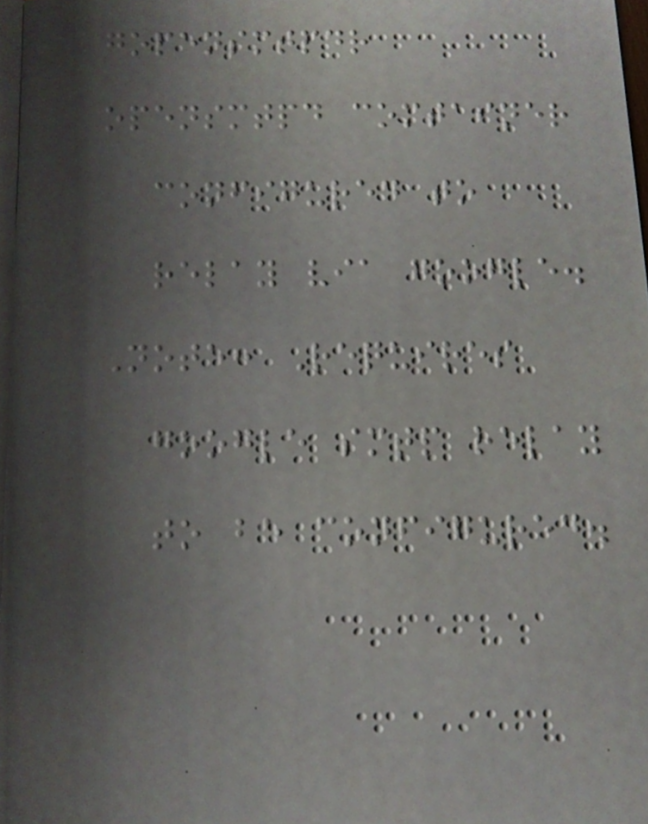gopensmtpdr
opensmtpd comtainer
configured to
relay via google.
Note: Requires
google smtp relay
to be configured.
